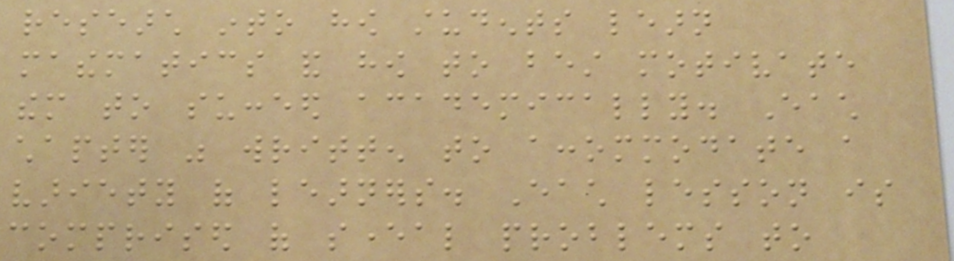research into how students learn
mathematics and how to best motivate
them to succeed academically. Each
chapter was written to accommodate a
variety of learners. Each lesson is
comprised of several problems to
